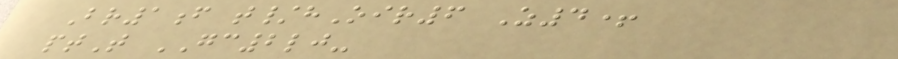Br1f t/hOir6 Z4+
ptT GC2lj-
